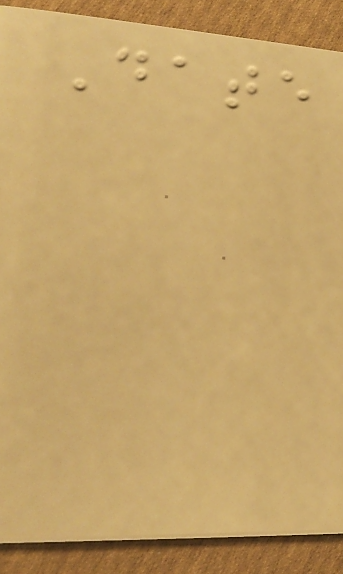Date
